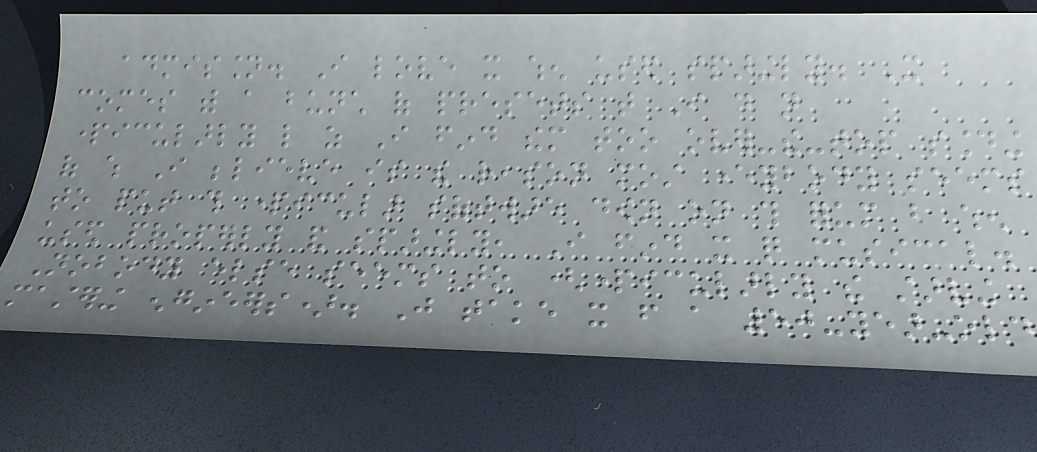admission. I love it when used sparingly. It
comes with a bunch of presets that I do not
particularly like as I find them too over-the-top sounding
of which I believe is the reason most everybody seems
to put this particular software down on this forum but when
used properly and sparingly, I find it quite musical.
Nobody else seems to (particularly the starving
mastering engineers). Just take it from a 50-year-old
